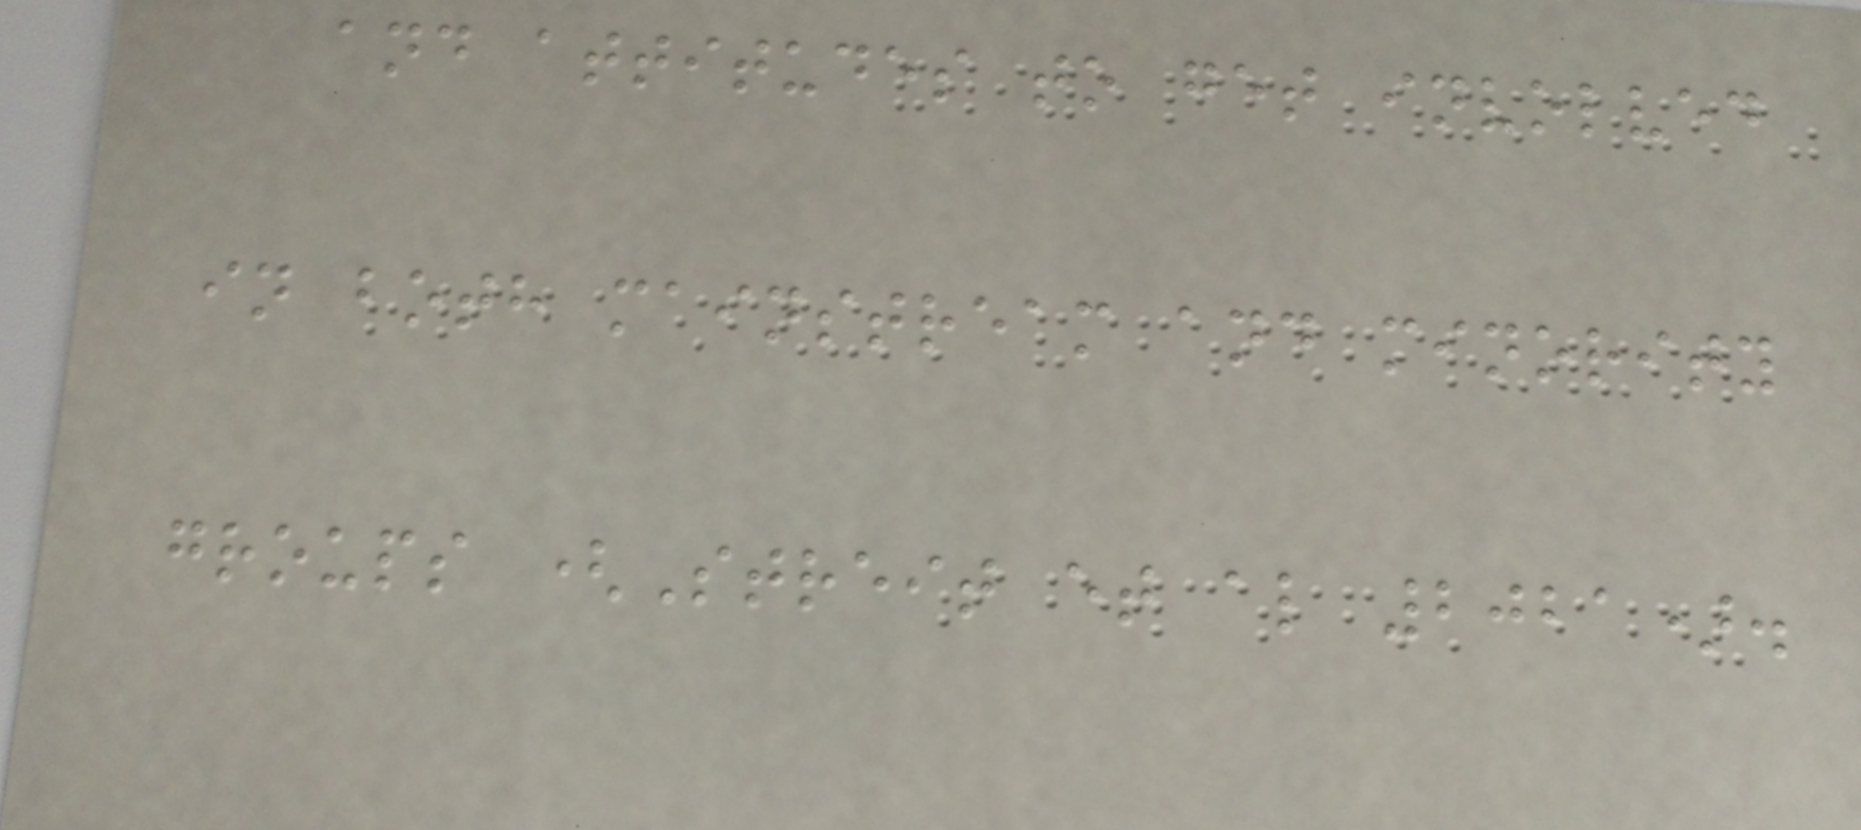and attitudes to get involved
in both mainstream and minority
groups (Streit et al 2021).
